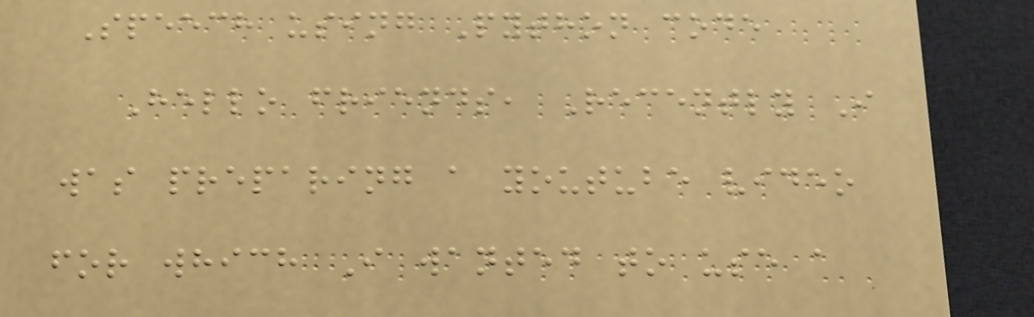Speech using Python code
Hello friends, Recently I
was preparing a youtube video
for which I wanted to use a
